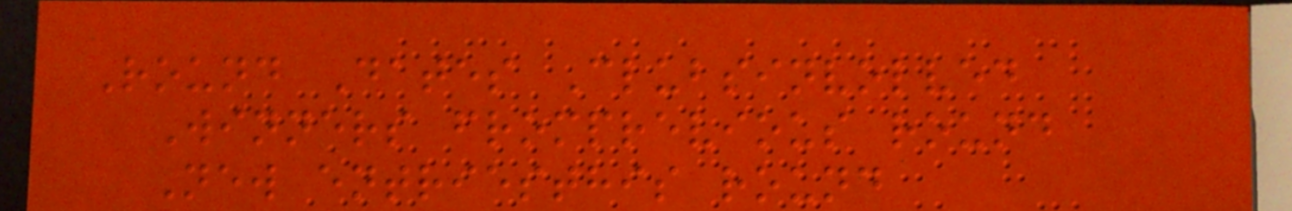Round Dates Clubsinvolved
Winners fromprevious round
New entriesthis round
